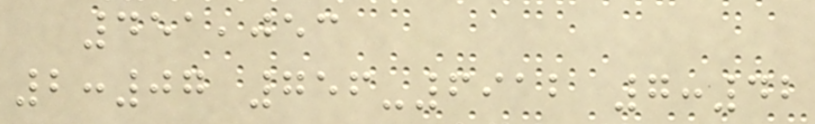451,053
2:07 756-6912 7:42
